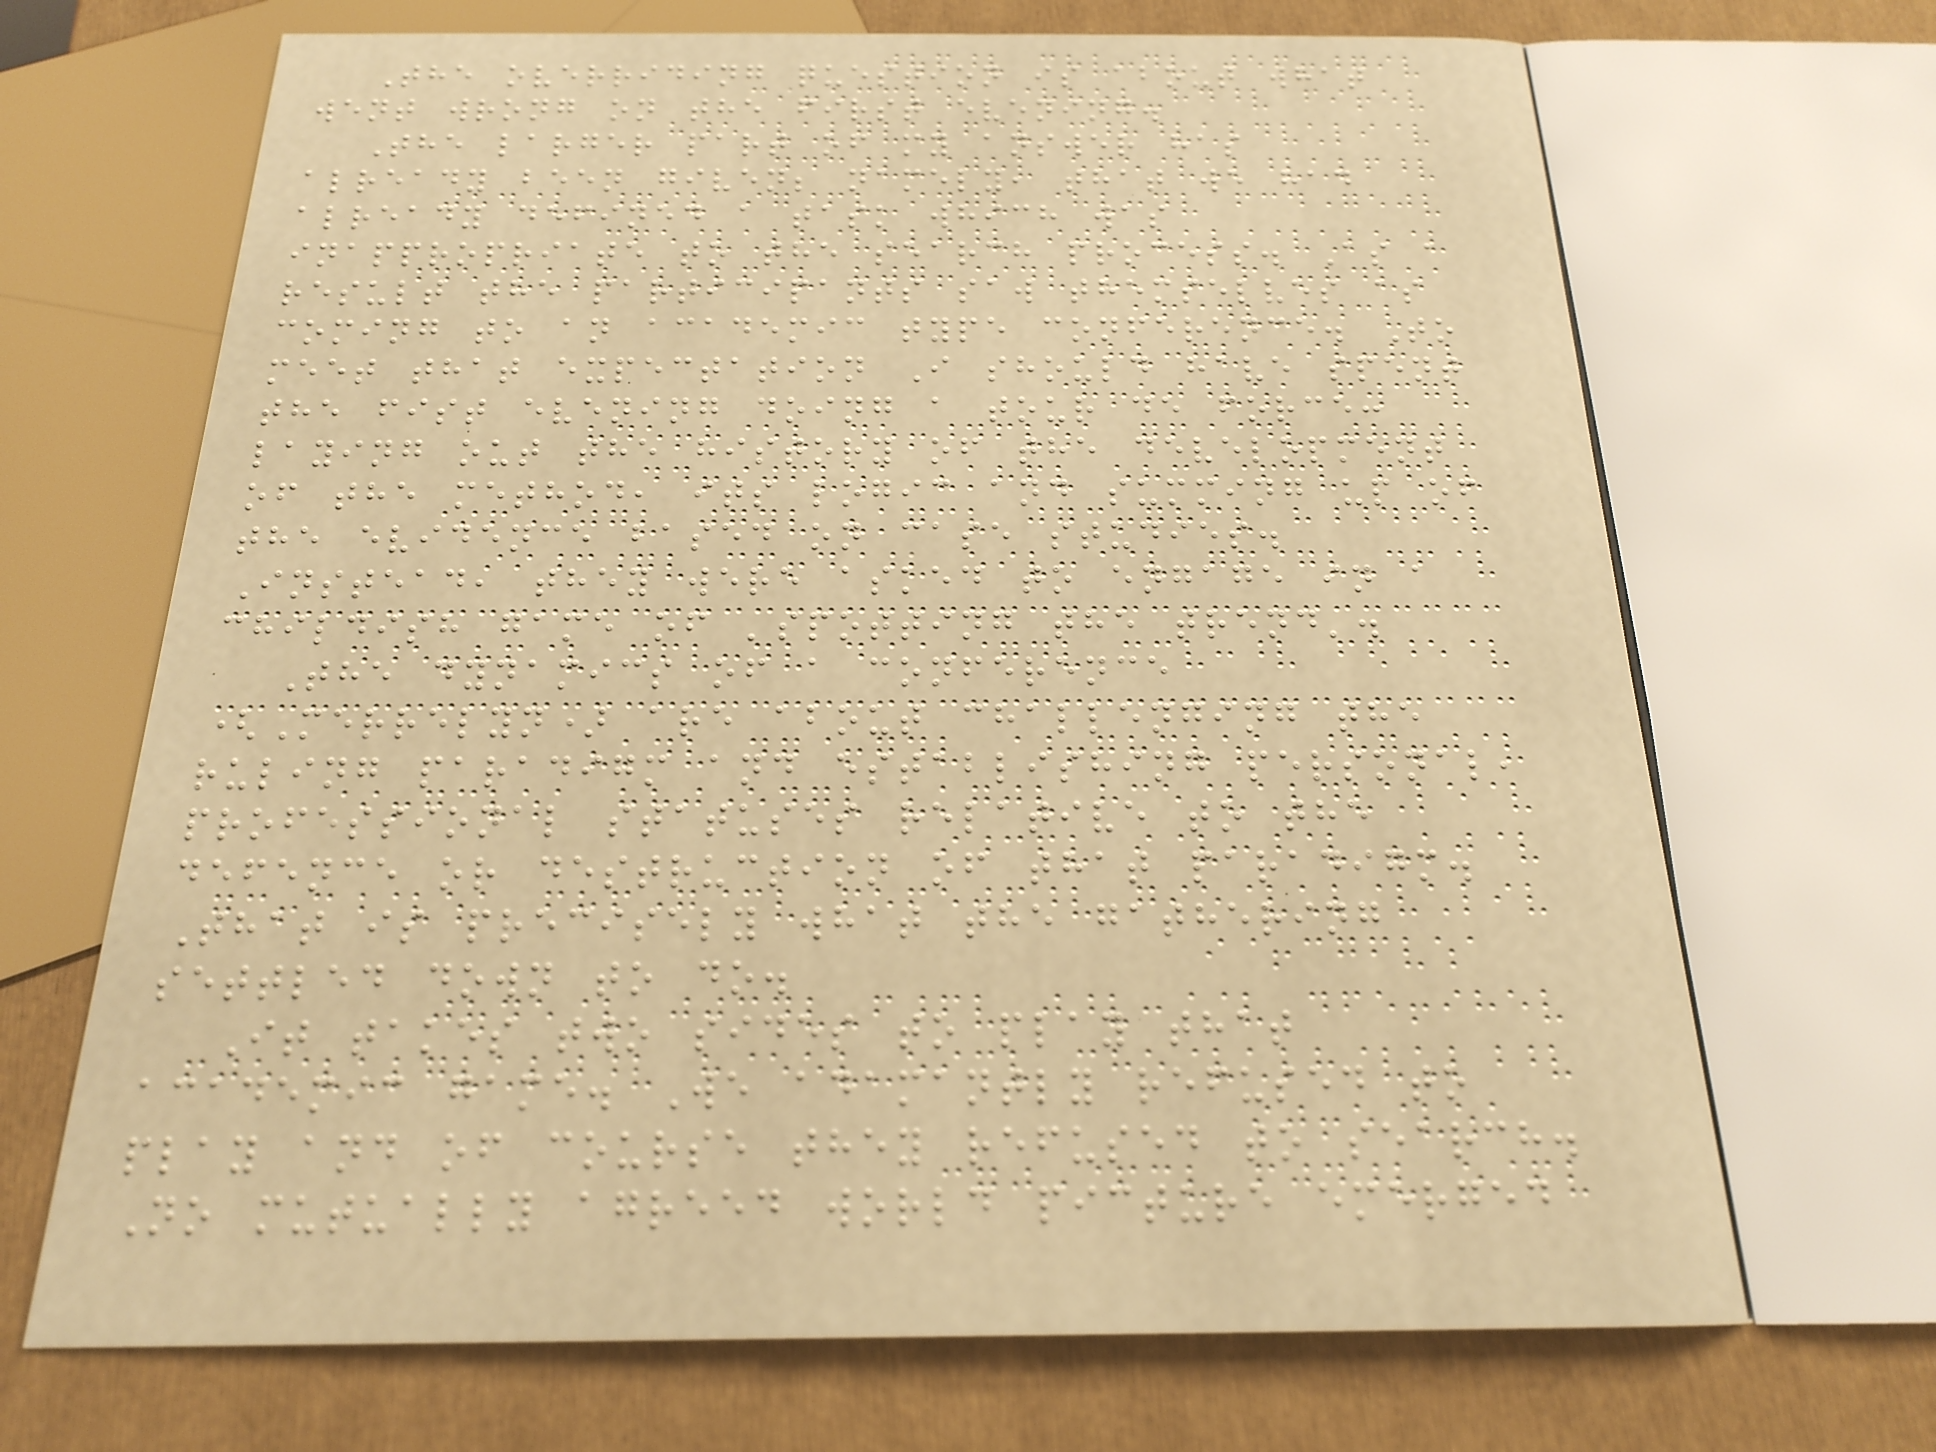The overriding question is about what
went wrong on the first evening.
The larger part of my answer has
already been given; namely, that we had
already defined a task which was
inappropriate to the search process. As a
result the participants saw themselves as
coming to an academic type conference. To
meet that expectation I should have spent
the fist evening doing a tour de force:
laying out the history of the development
of the method, its logic and summing up of
the evidence based on case studies.
Instead, they were asked to engage in a
childish game of 'spotting the trend'.
The dynamics of a conference
(Merrelyn) are about challenging the
ruling paradigm and establishing personal,
professional statuses relative to the
defence or destruction of that paradigm.
That is precisely what the gathering
settled down to do.
It takes two sides to play that
academic game. We adamantly refused to
play and of course they refused to search.
No mutually agreed world picture emerged
